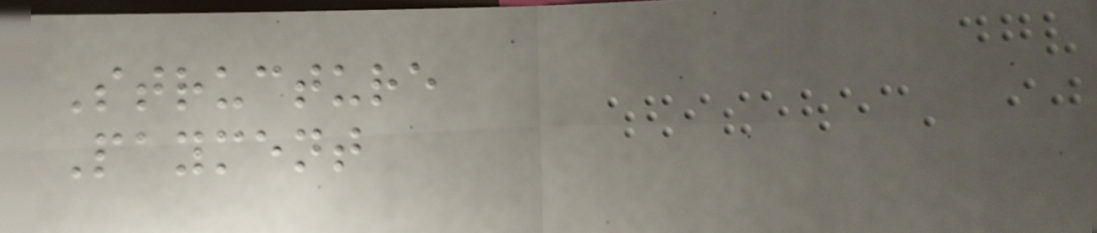Structure
Payment
